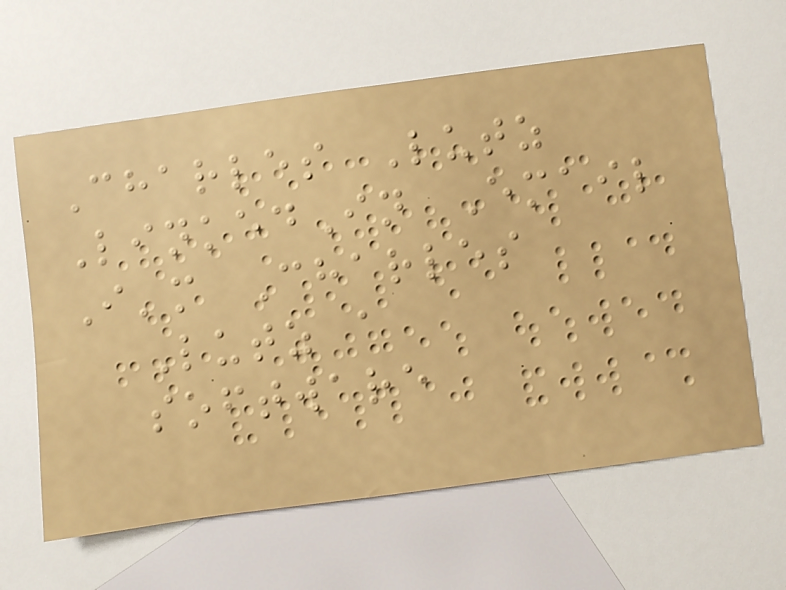Charles Lutz
LinkedIn Email
I'm Charles
Lutz a
software
